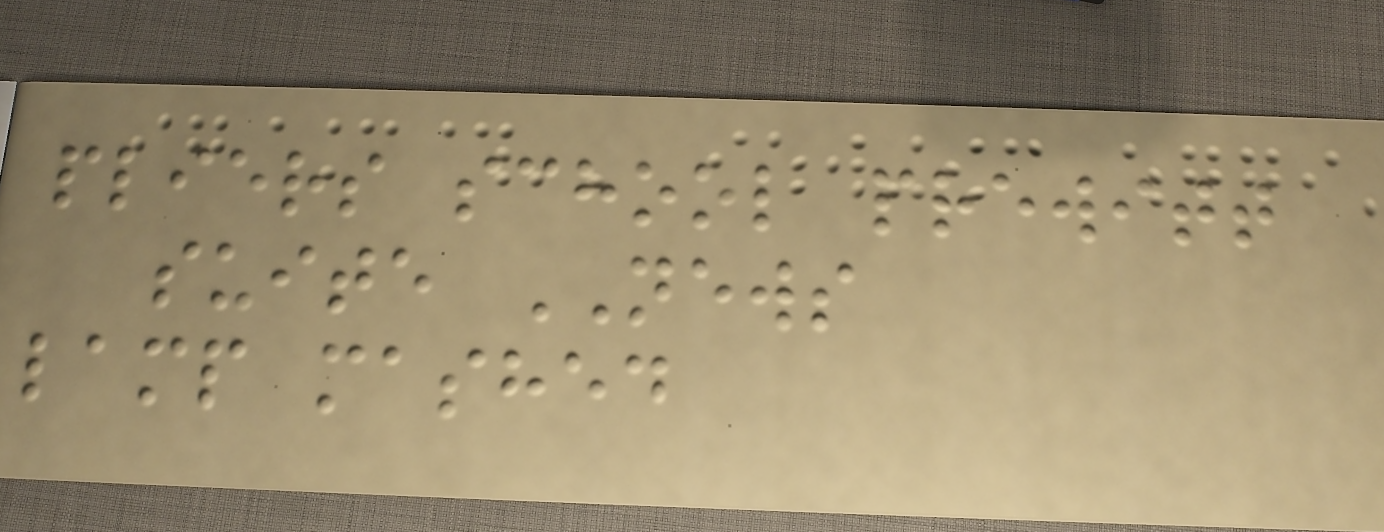pliers school prewitt
suite NEWS
lamp mashed
